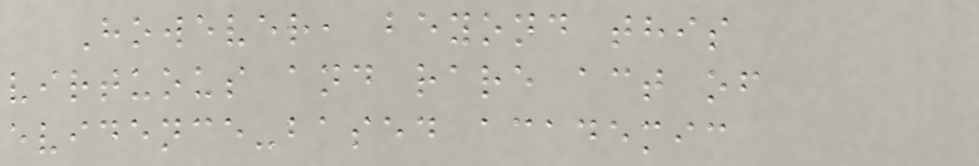However, beyond this
virtuous and rare act of
evidence-based academic
